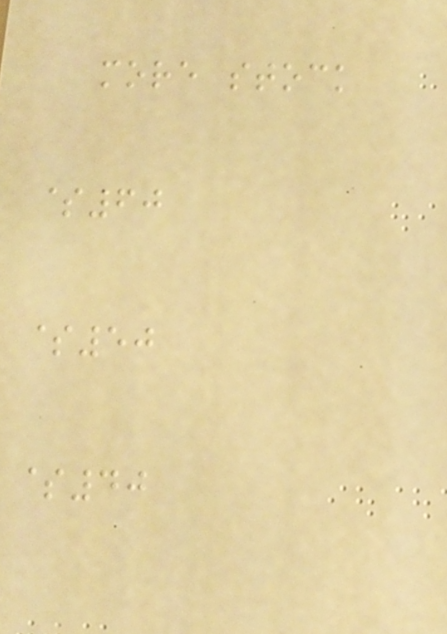more stock
$60
$50
$40
